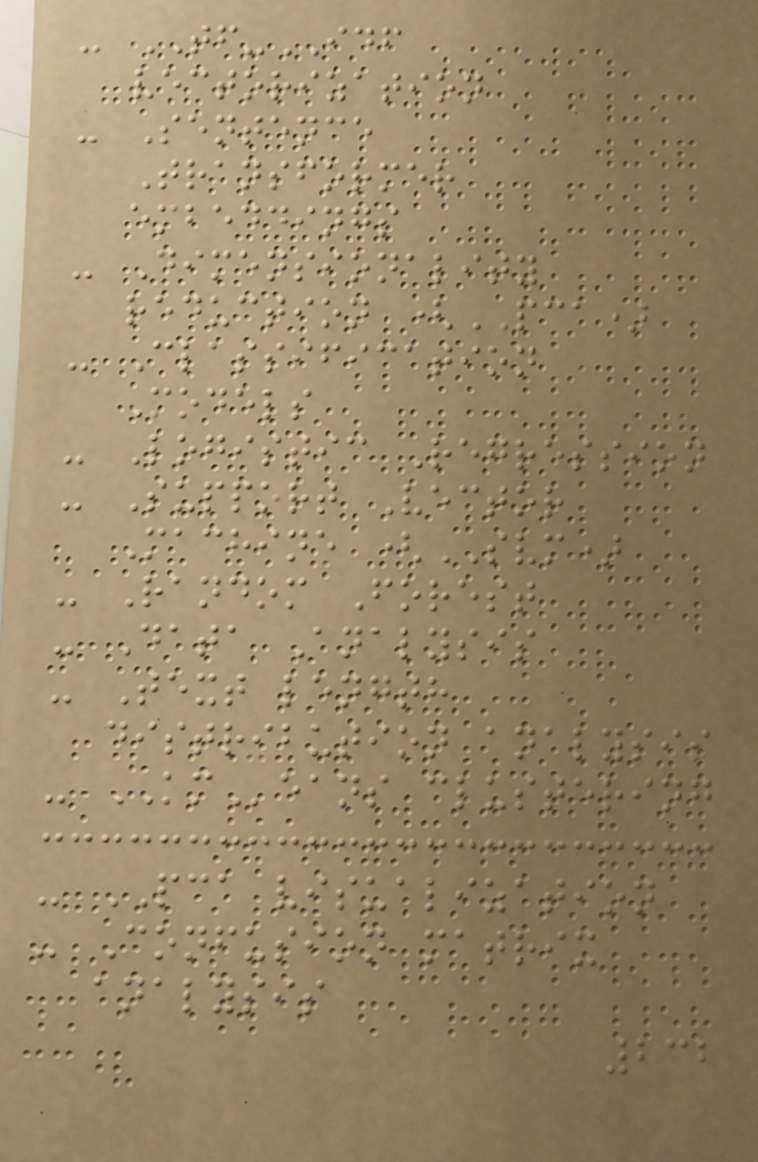- TF-IDF
vectorization
- Sentence
Transformer
embeddings
- Dimensionality
reduction (PCA)
- Classification
Models
- Logistic Regression
- Support Vector
Machine (SVM)
- Random Forest
- Data Analysis
- Text length
distribution analysis
- KMeans clustering
- PCA visualization
- Confusion matrix
analysis
232
